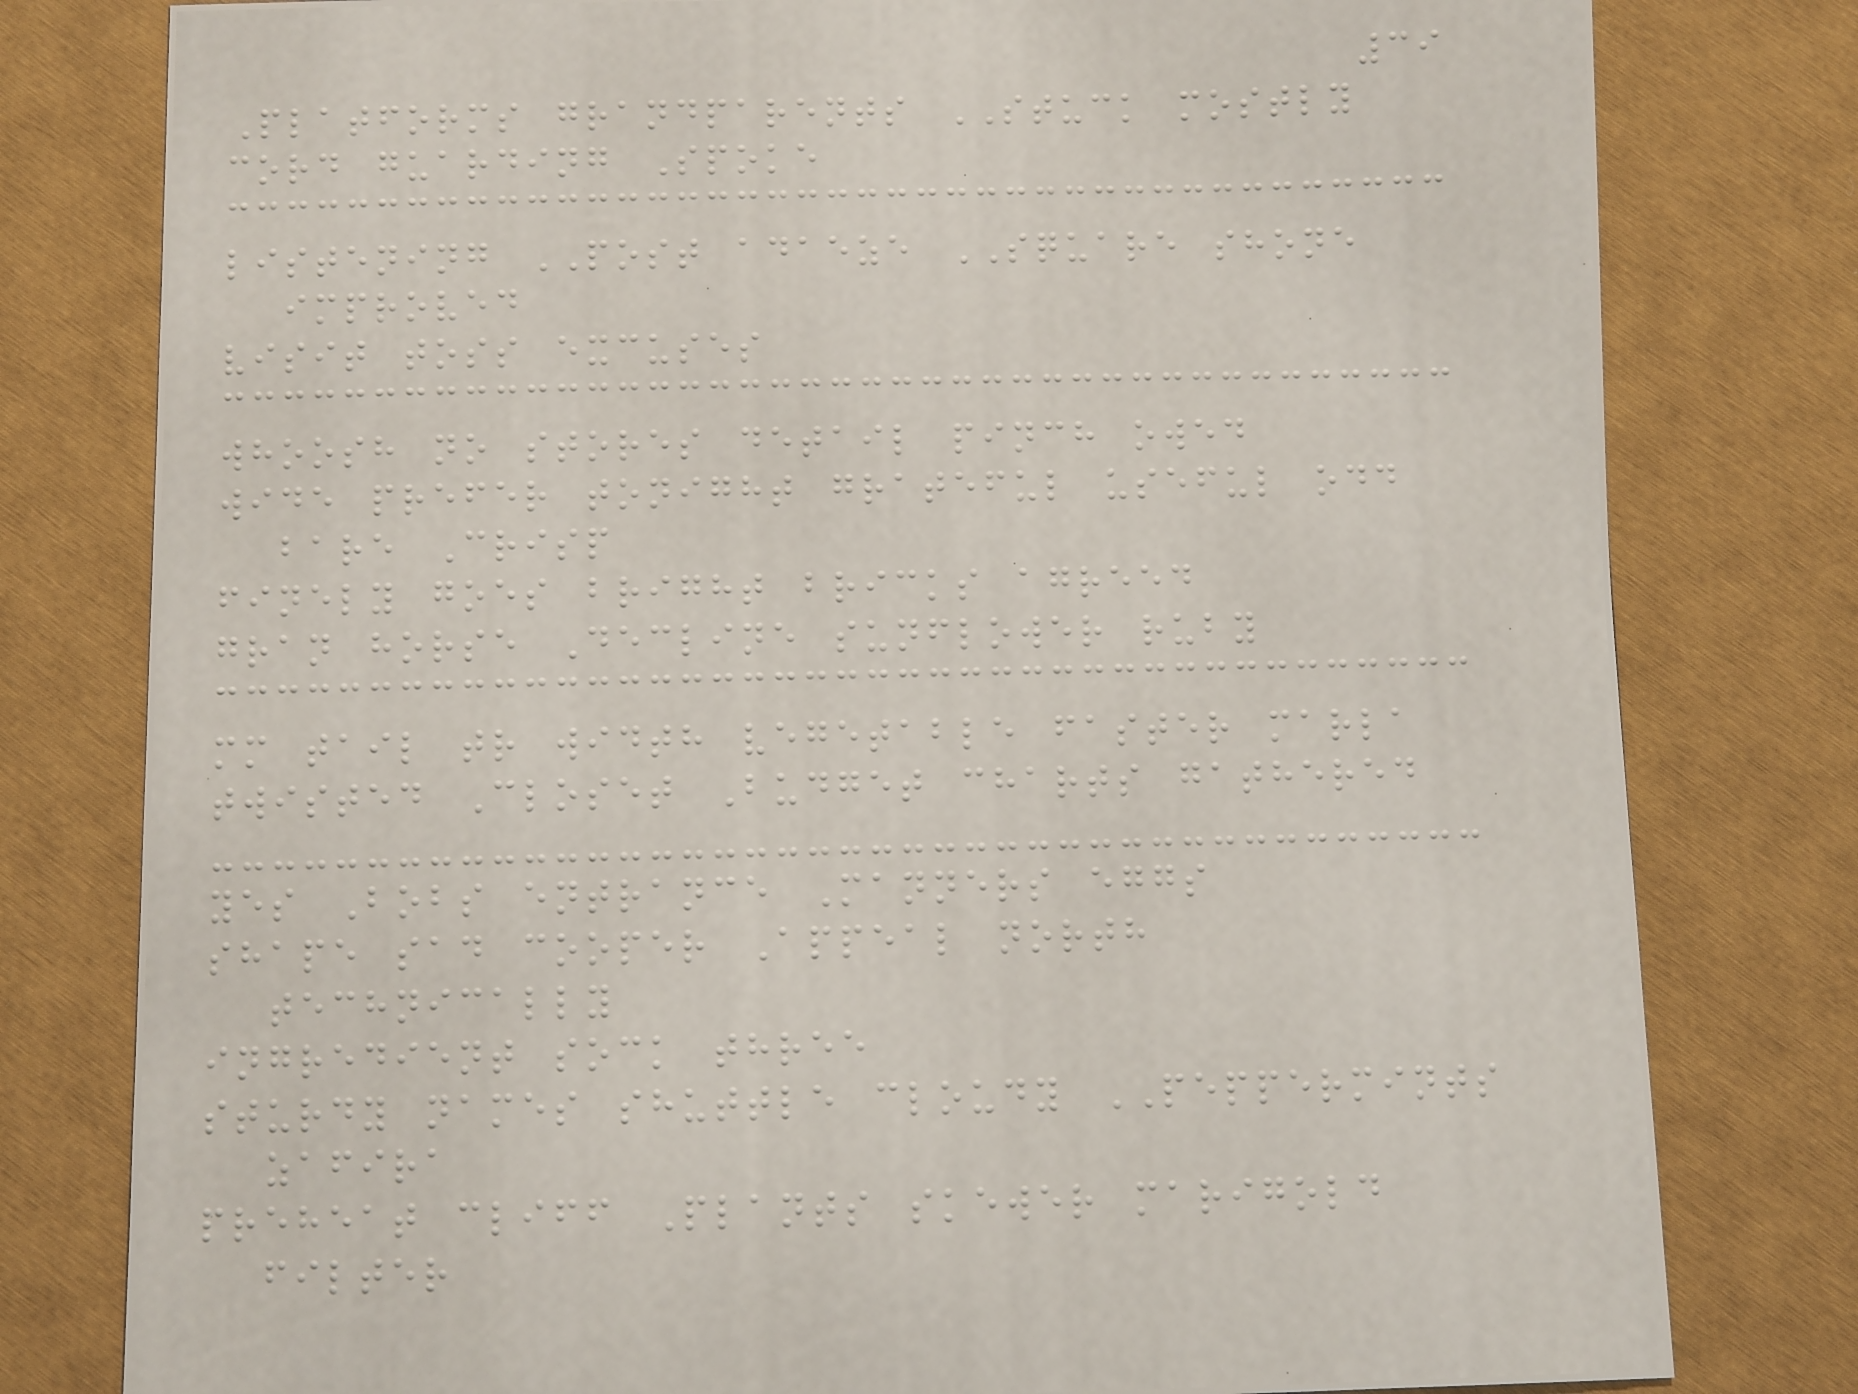39
Platforms grandparents STUCK mostly
cord guarding Spoke
listening POST adaeze SQUARE shone
improved
visit toss excuses
whoosh no stores detail pinch owed
wide prefer tonight grateful useful odd
bare Crisp
finely goes bright bricks agreed
gran horse Decline sunflower ruby
mm tail tr width vegetable faster marla
twisted Closet Budget charts gathered
yes Bobs entrance Manners eggs
shape sad cooper Appeal north
technically
ingredient sock three
sturdy names shuttle cloudy PEPPERMINTS
zafira
preheat cliff Plants skewer marigold
filter
